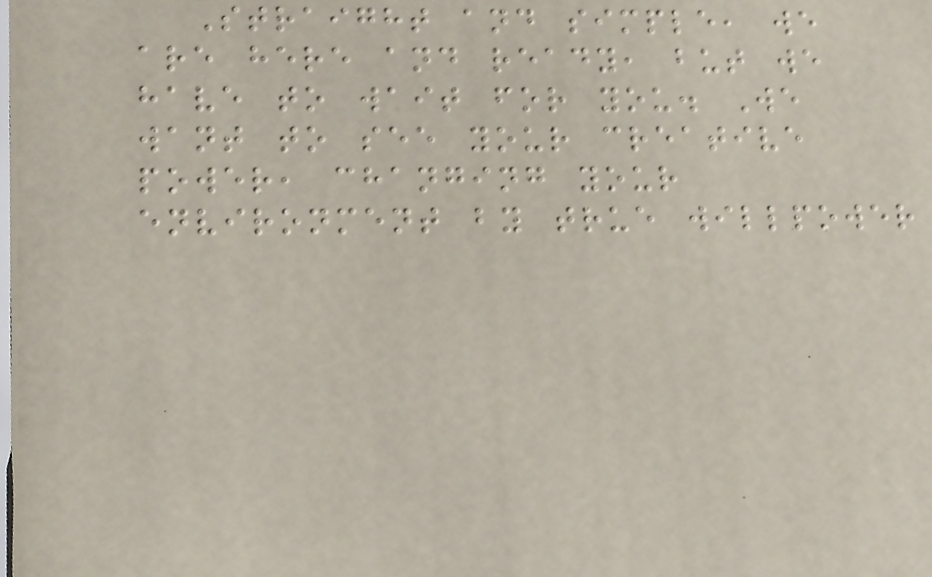Straight and simple, we
are here and ready, but we
have to wait for you. We
want to see your creative
power, changing your
environment by true willpower
